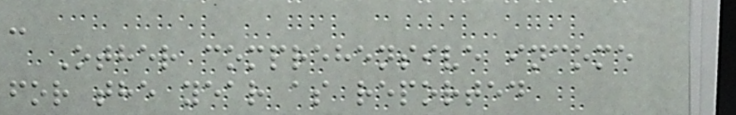-
Other comprehensive income
for the year as reported
